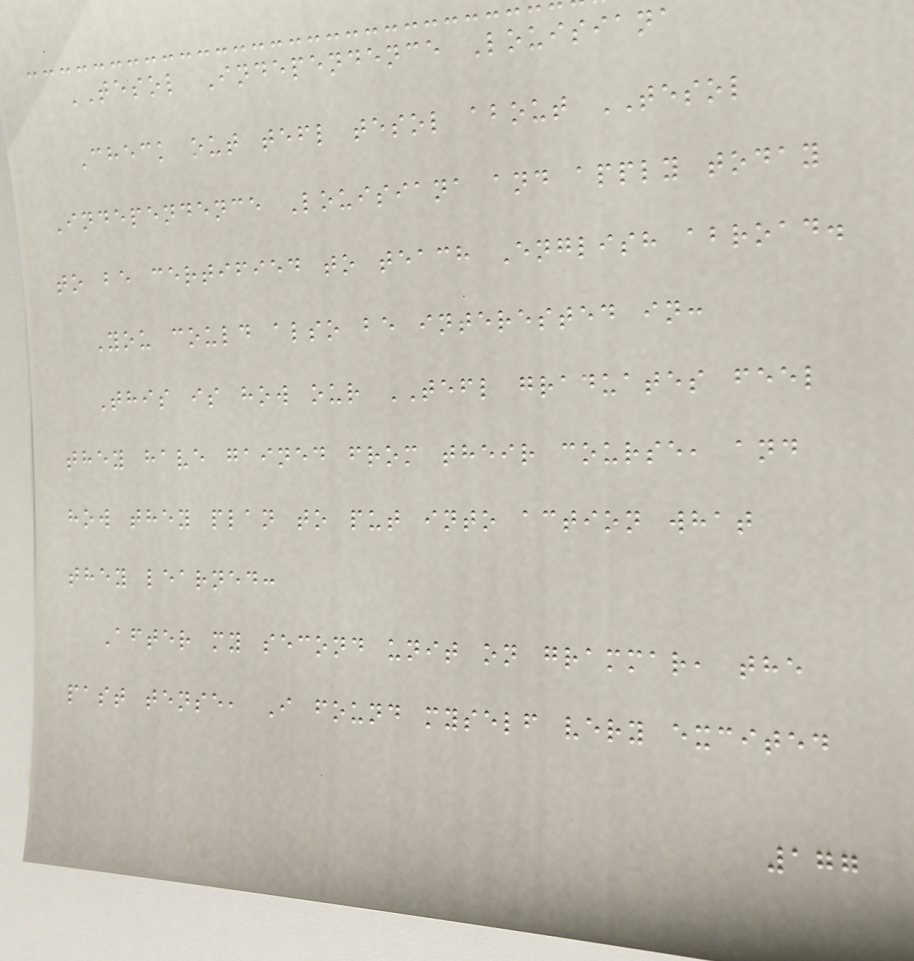TESOL Independence Louisiana
Check out tefl tesol about TESOL
Independence Louisiana and apply today
to be certified to teach English abroad.
You could also be interested in:
This is how our TEFL graduates feel
they have gained from their course, and
how they plan to put into action what
they learned:
After my second unit on grammar, the
past tense, I found myself very excited
177
